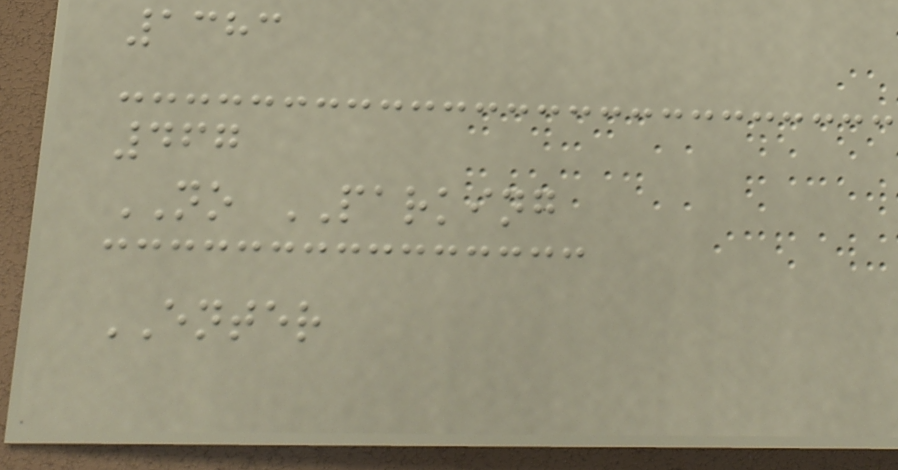1383
467
NO PARKING
ENTER
